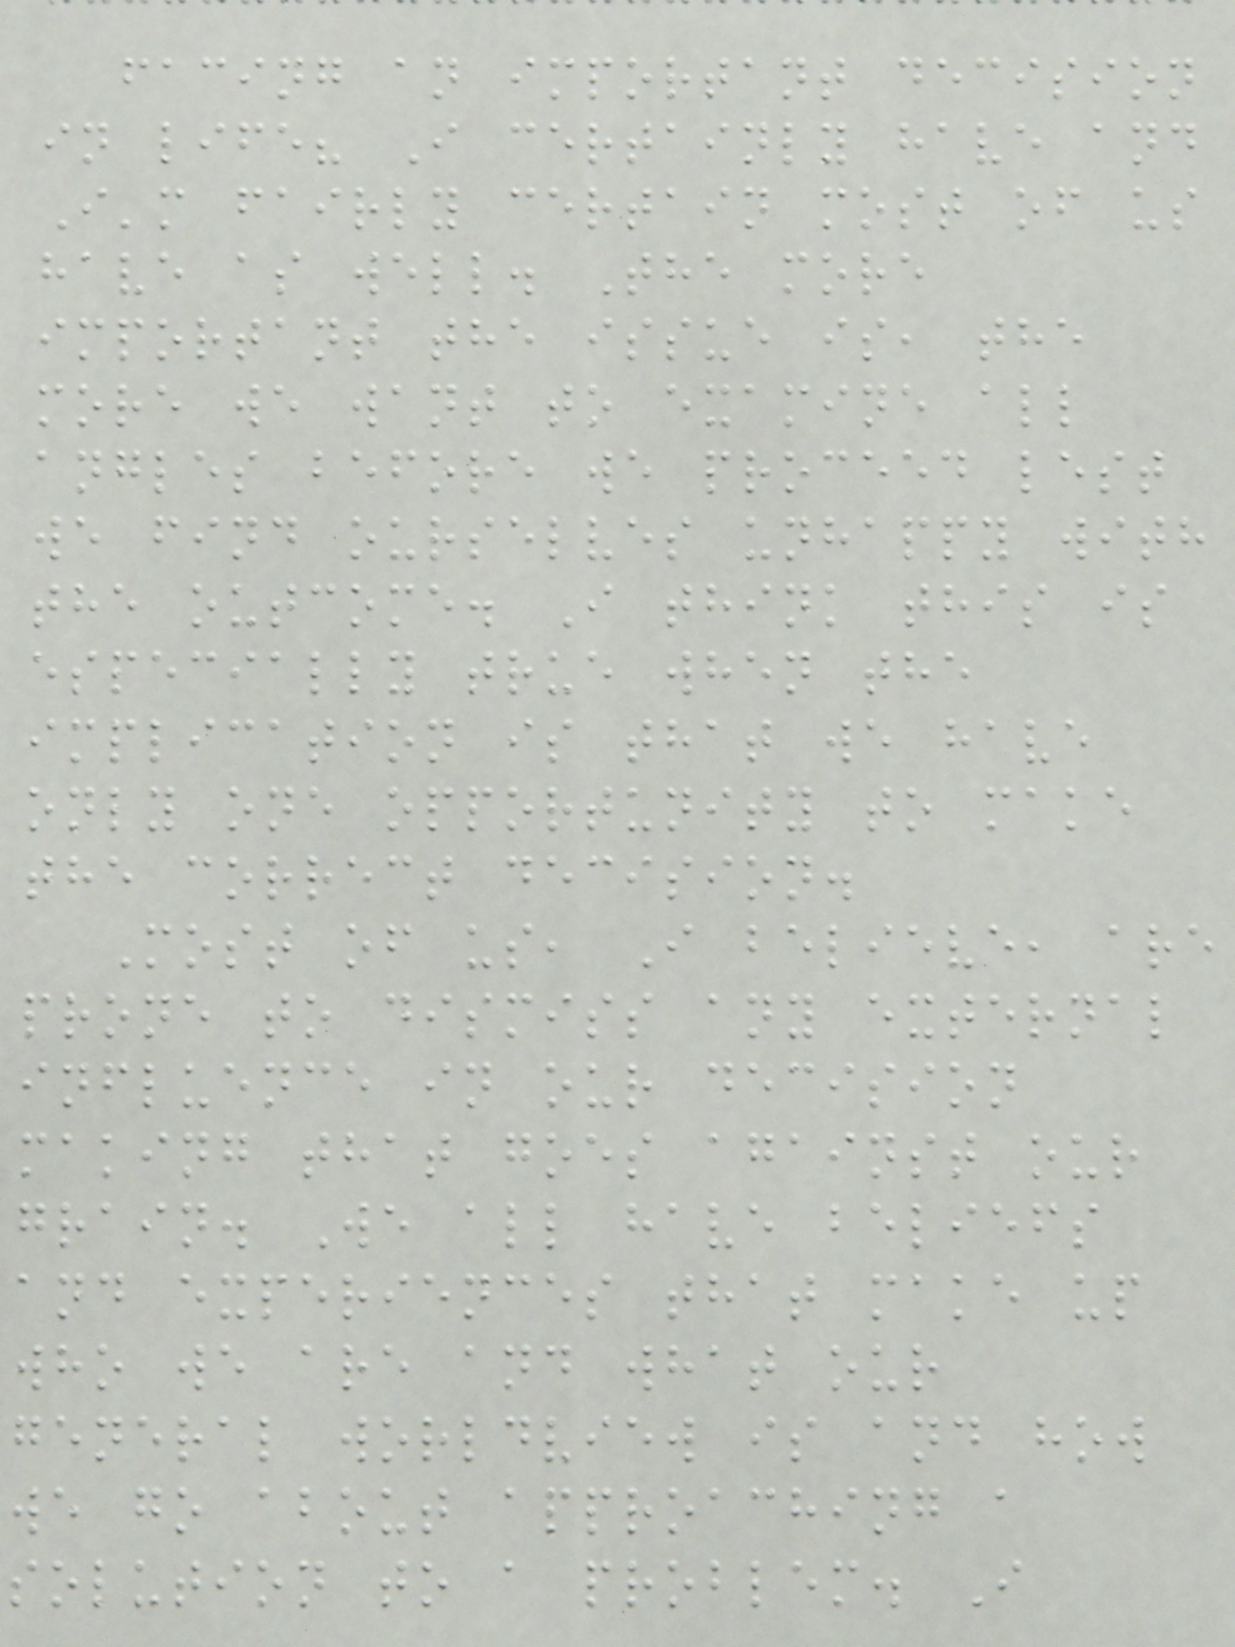facing an important decision
in life? I certainly have and
I'm fairly certain most of us
have as well. The more
important the issue is, the
more we want to examine all
angles before we proceed lest
we find ourselves unhappy with
the outcome. I think this is
especially true when the
implication is that we have
only one opportunity to make
the correct decision.
Most of us, I believe, are
prone to dismiss any external
influence in our decision
making that goes against our
grain. We all have beliefs
and experiences that make up
who we are and what our
general worldview is and how
we go about approaching a
solution to a problem. I
